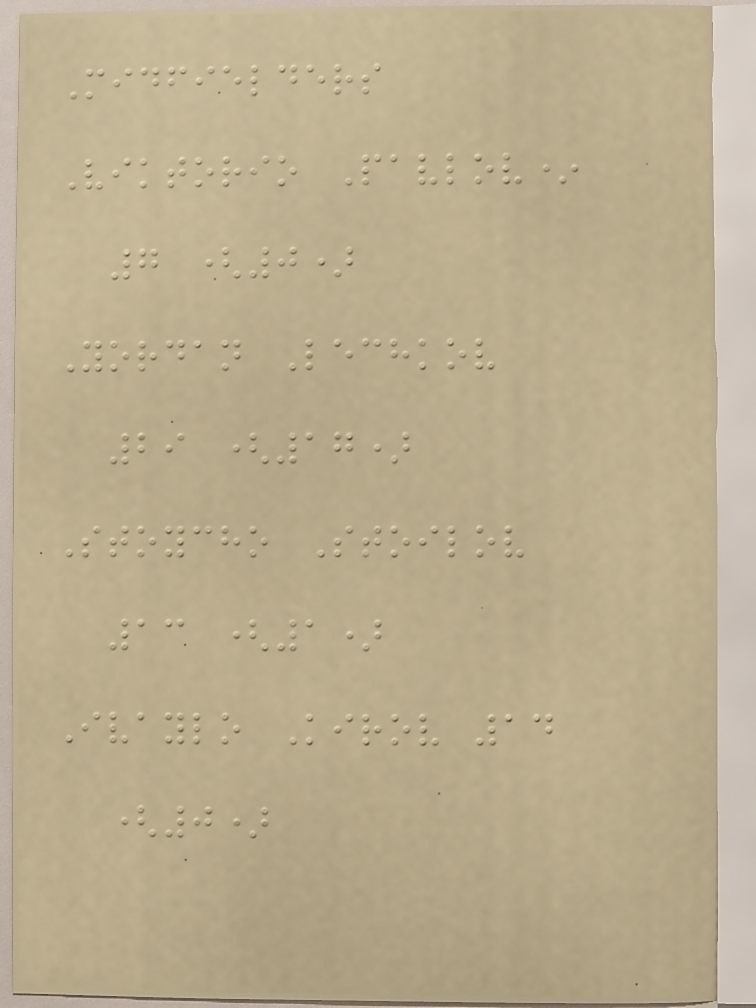Midfielders
Viktorio Pavlov*
7 (0)
Yordan Lechkov
29 (17)
Stoycho Stoilov
13 (1)
Ivaylo Kirov 14
(0)
